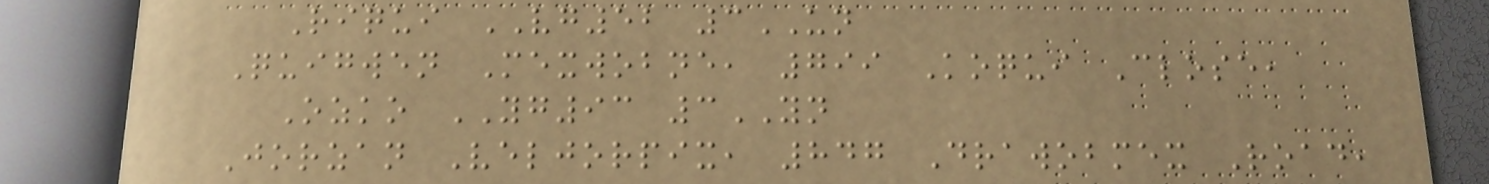Riqui VG52 3UN
Quigwen Mexwobne, 799 Koqui Close,
Ozko YG93 3YN
Jorzan Veljorpix, 847 Drawobmex Road,
